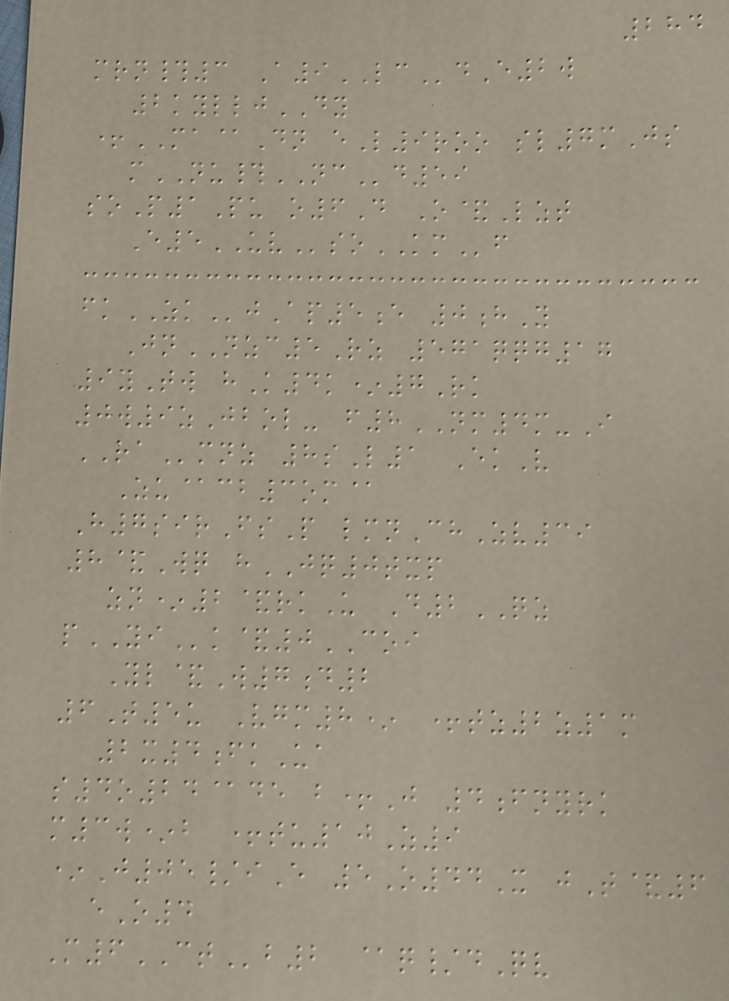284
mrn#3 A9LCdE2w
2kylljDY
+MA@Dn eL9roo sl7mJs
mNU#NCd59
soP1Pu o6D O&Lzt
E5UVsoKMf
fkZKjAp5e 0hY
JnNZC5Rz 571qqg17
9yTw hK4k*7Rk
0w9zJbol- f8NM4m-I
RAmnz 8sL1 EkV
Zu@cb3om@
H7sirFsP lmnChZv39
8&Wq hJQ0txp
zn*2&rkU D2QZ
pYIk&0COI
Yl&W7d2
6T5u Vgm8* +tz2z1m
2x4fkUa
s4o24@de b+J 4fnyrk
m3w*b +tu10Z9
*J05/iE 5O44X jT&6
eO4
M6CTb2 @q/dQv
